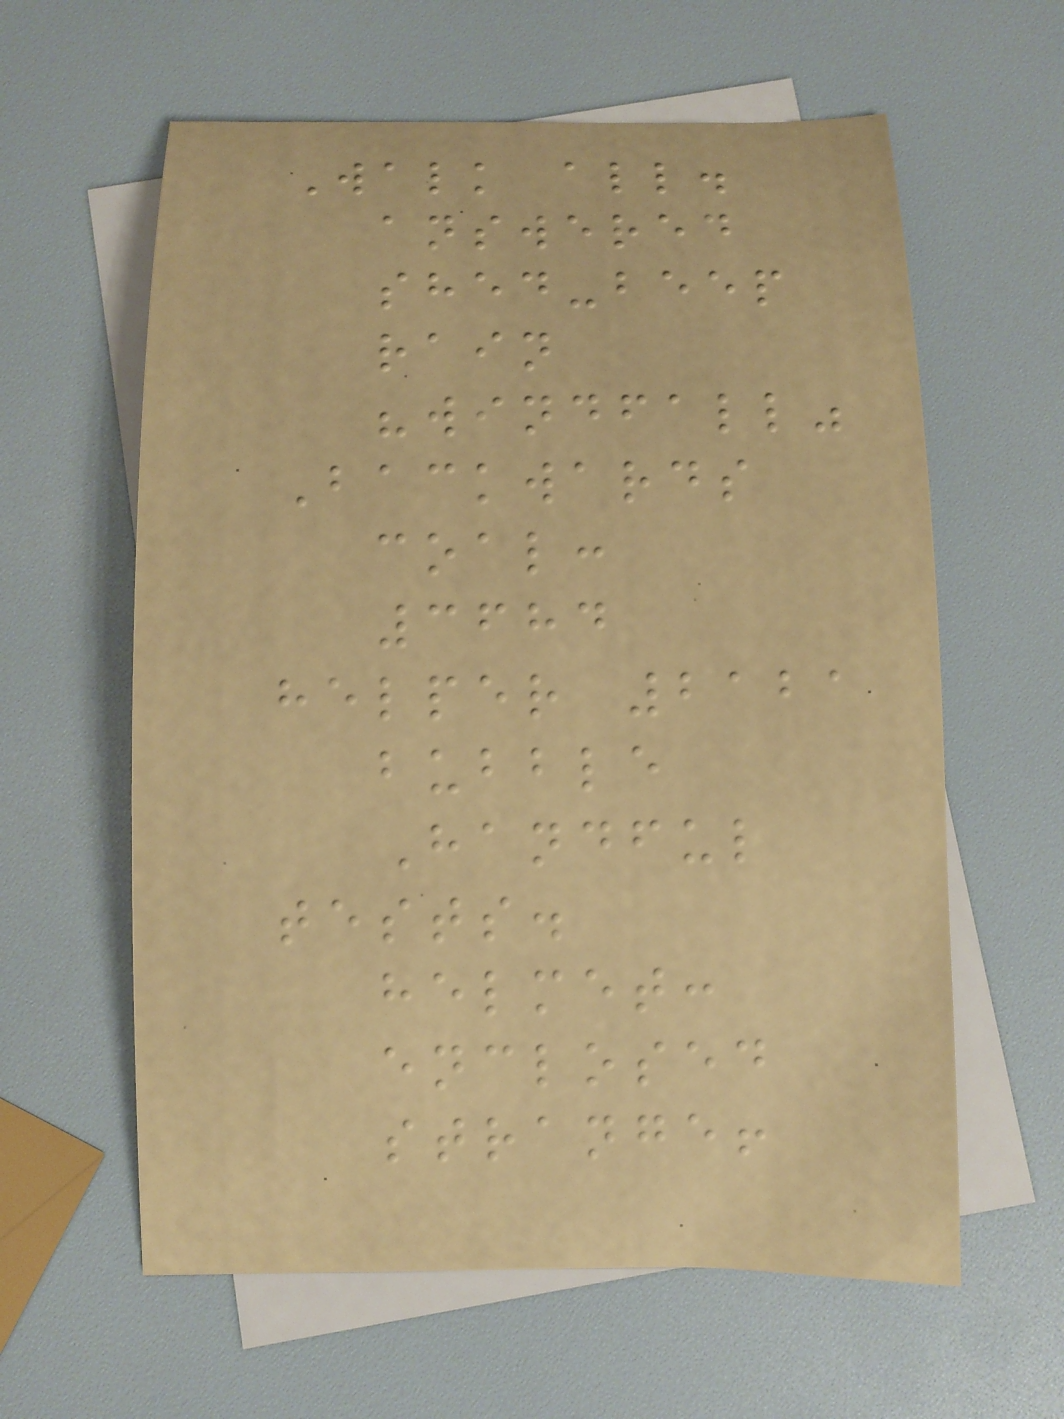Walk all.
answered
shed-beep
rain
"windfall"
Backwards
coal:
3684
helper 2121
bubble
Handful
tests.
helmet:
enclosed
strange!
